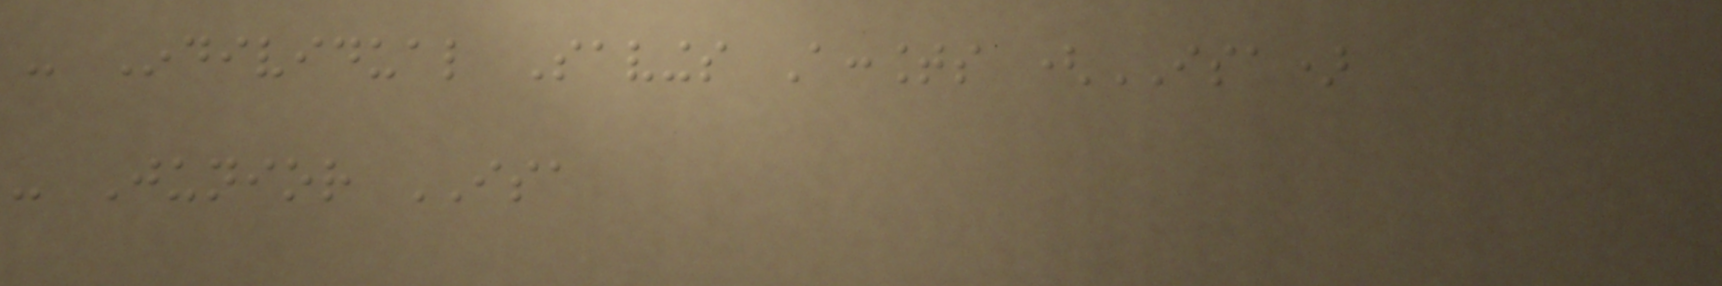- Individual Savings Accounts (ISA)
- Junior ISA
